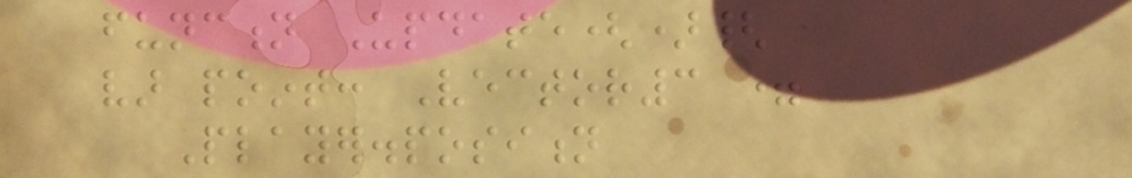function Update(){
var point: Vector3 =
Player.position
